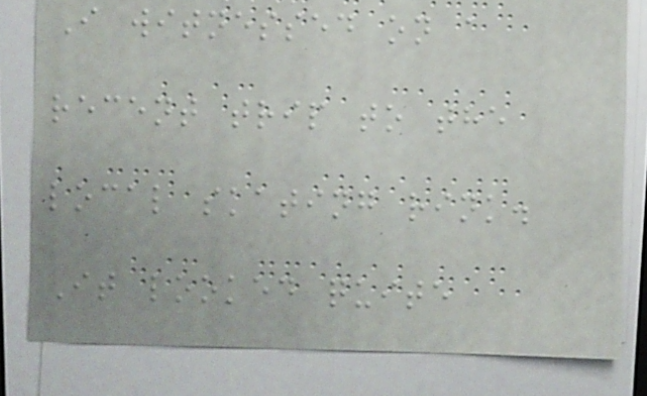I witnessed on a
recent trip to the
local skating rink.
It looked quite
